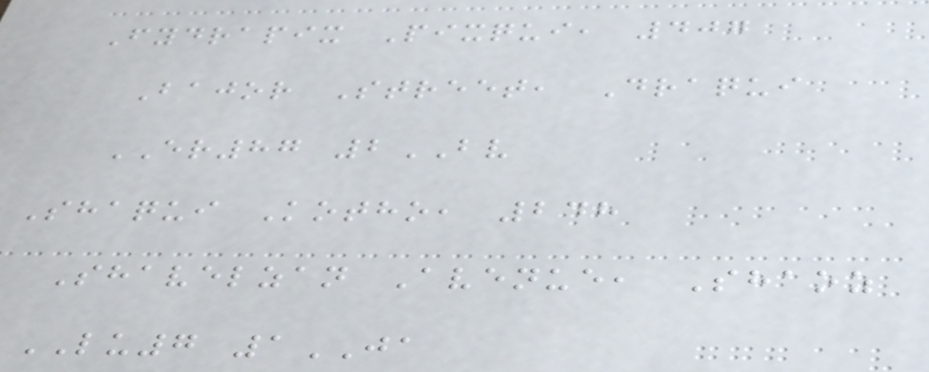Fydrapix Pixqui, 407
Bajor Street, Draqui
ER87 2BV
Shaqui Kotho, 248
Shavelzan Avenue, Shaoz
LU7 1JA
